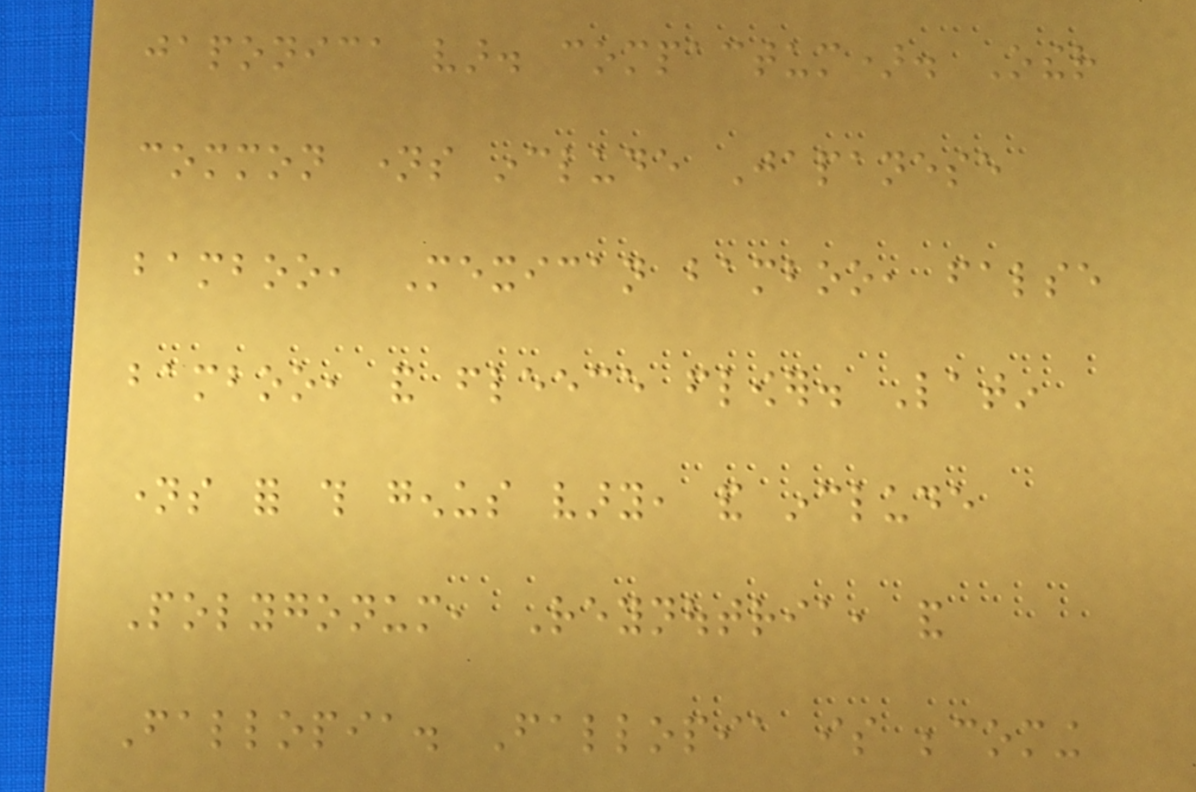japonica var. compactum). Other
common names include Japanese
bamboo, Mexican bamboo, false
bamboo, and fleece flower. Latin
names for this genus vary, and include
Polygonum, Reynoutria, and
Fallopia. Fallopia is becoming
